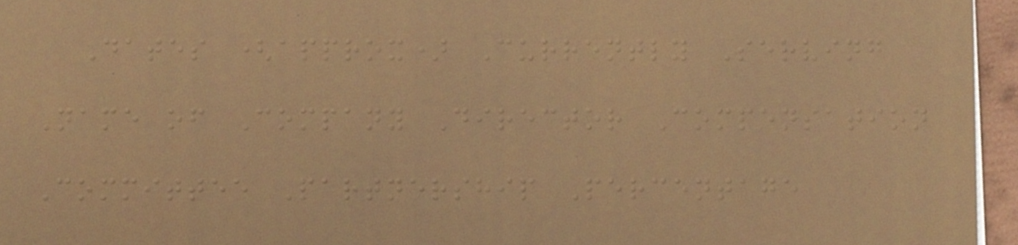Dates (approx) Currently Serving
Name of Company Director Compensation
Committee Partnership Percentage
